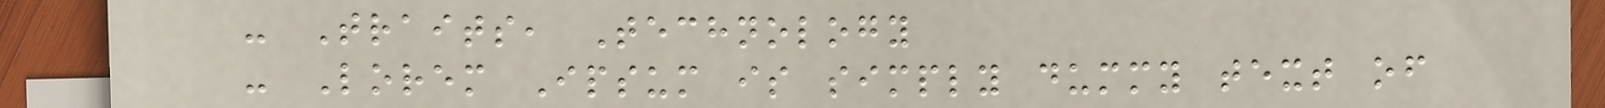- Traits, Technology
- Lorem Ipsum is simply dummy text of
